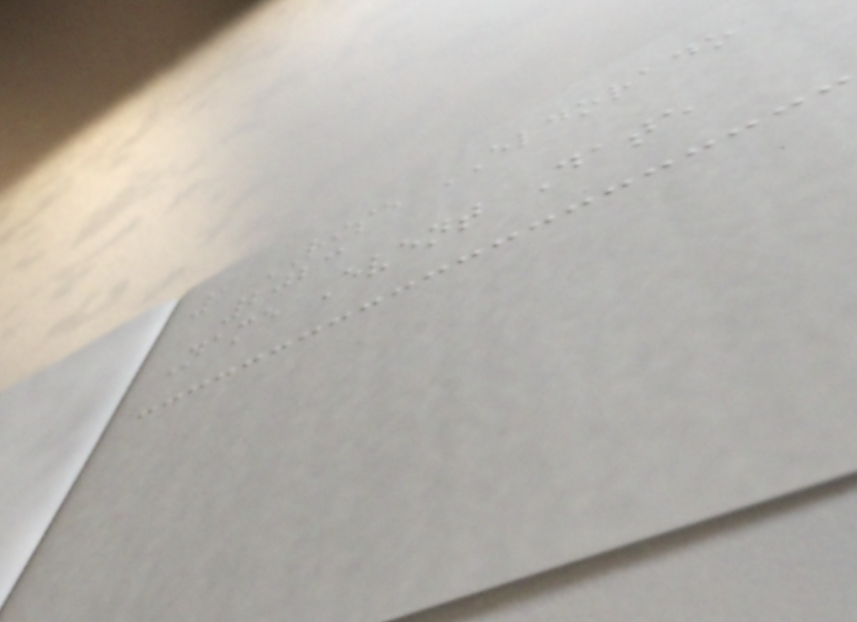1 RISE ELDORADO
2023
Name Event Date
